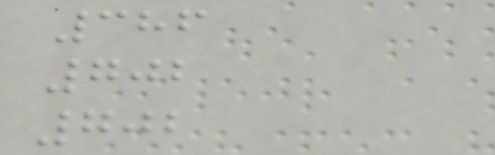386
702
702
